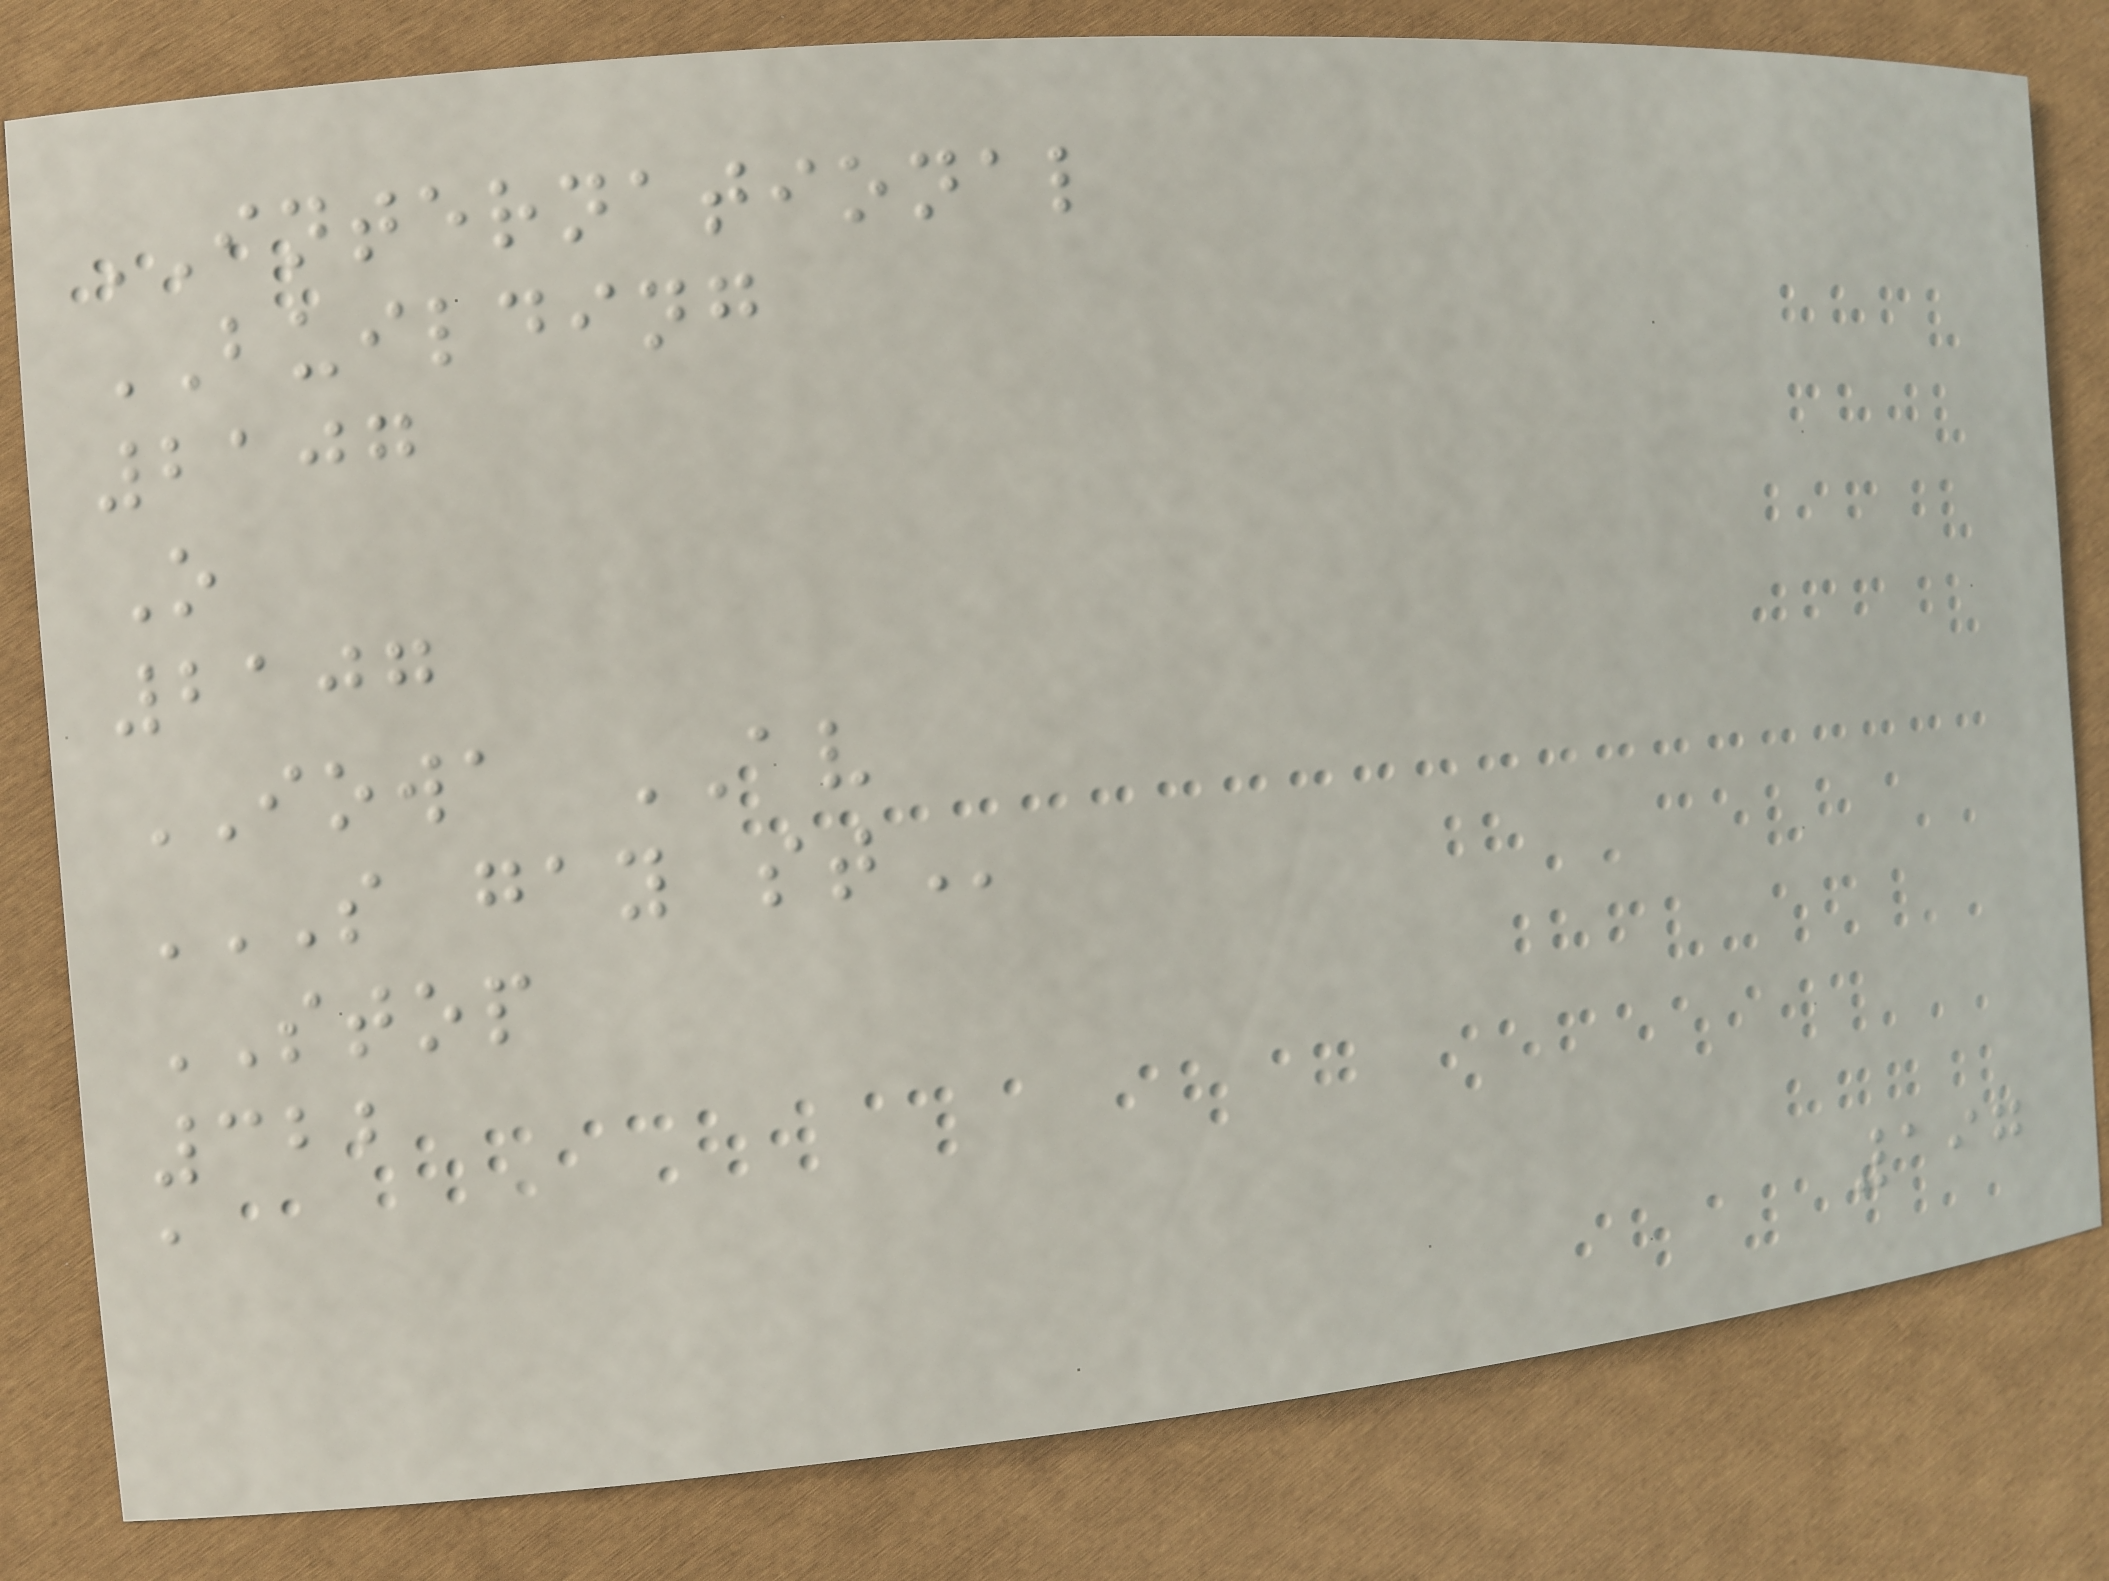INTERNATIONAL
BUILDING
2107
O
2107
IOWA AV
S GAY ST
STOP
322
a
197
